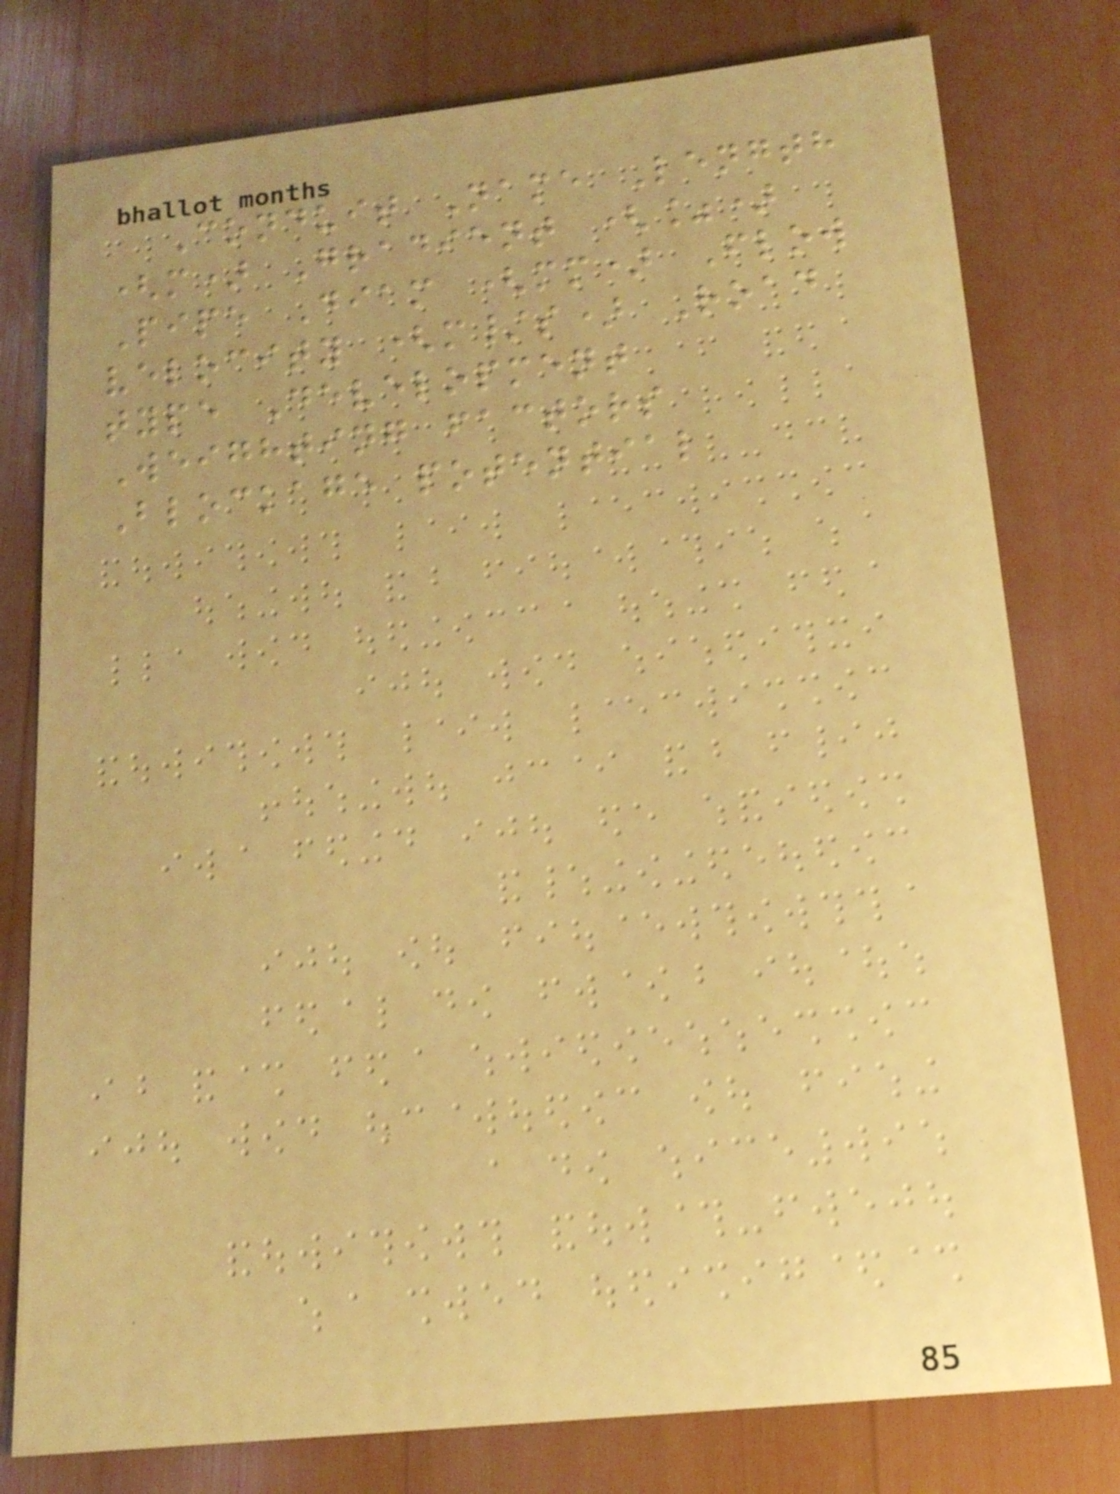Conduit Name Length
(m) Gradient (%)
Pipe Diam (mm) Flow
velocity (m/s) Road
type Development
Weighting factors
Blockage potential
